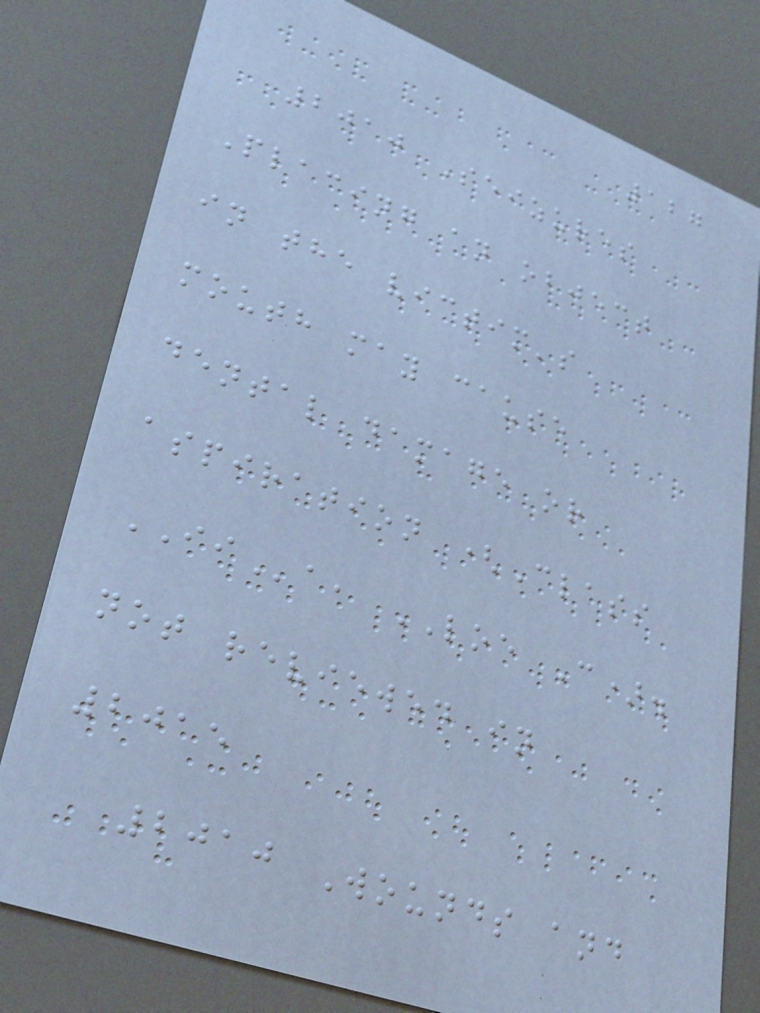127
2010 Seizures
Placing an object
in the victim's
mouth may cause
dental damage or
aspiration (Class
IIa, LOE C).
not reviewed in
2015
2010 Wounds and
